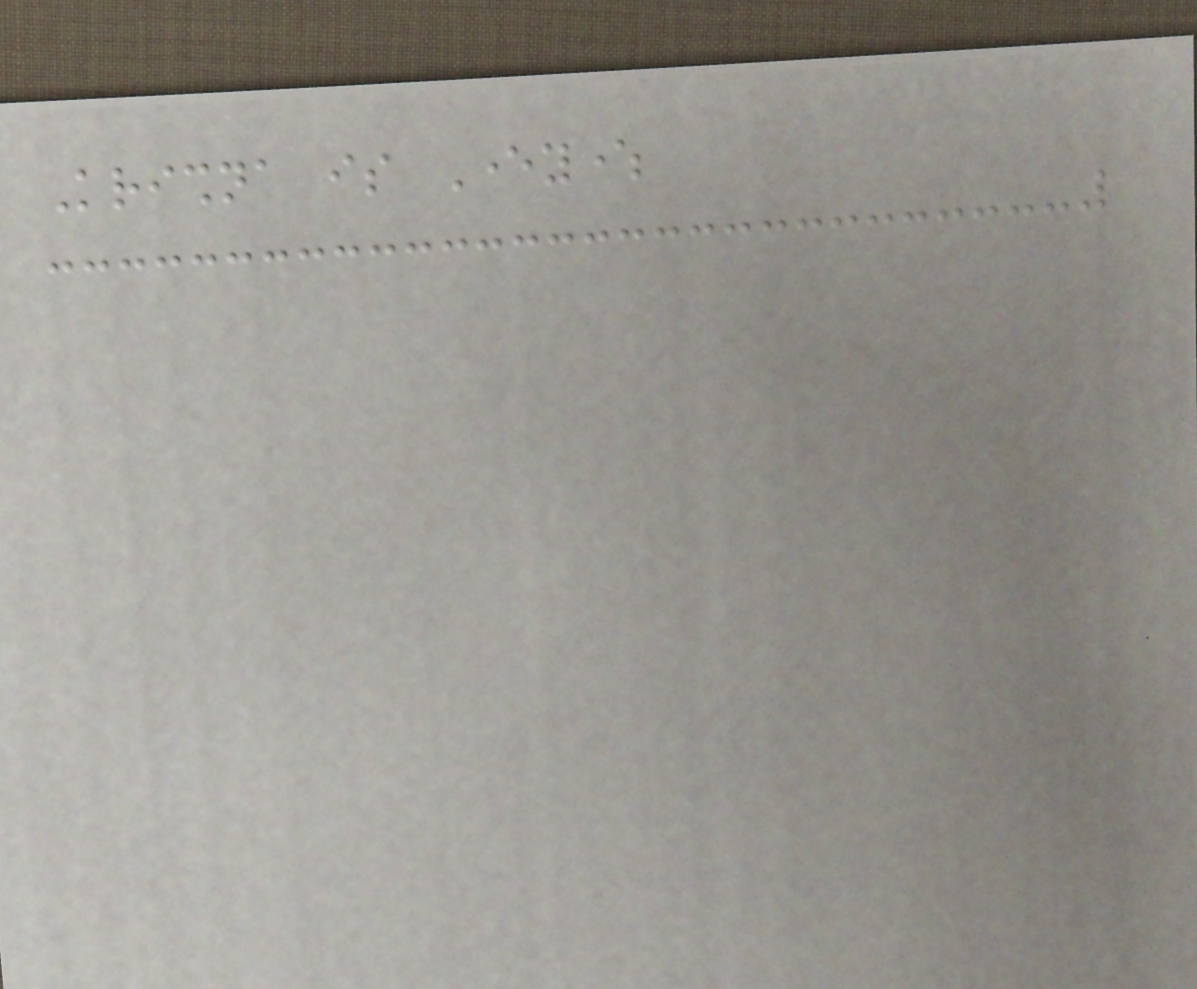Krishna is Everywhere
